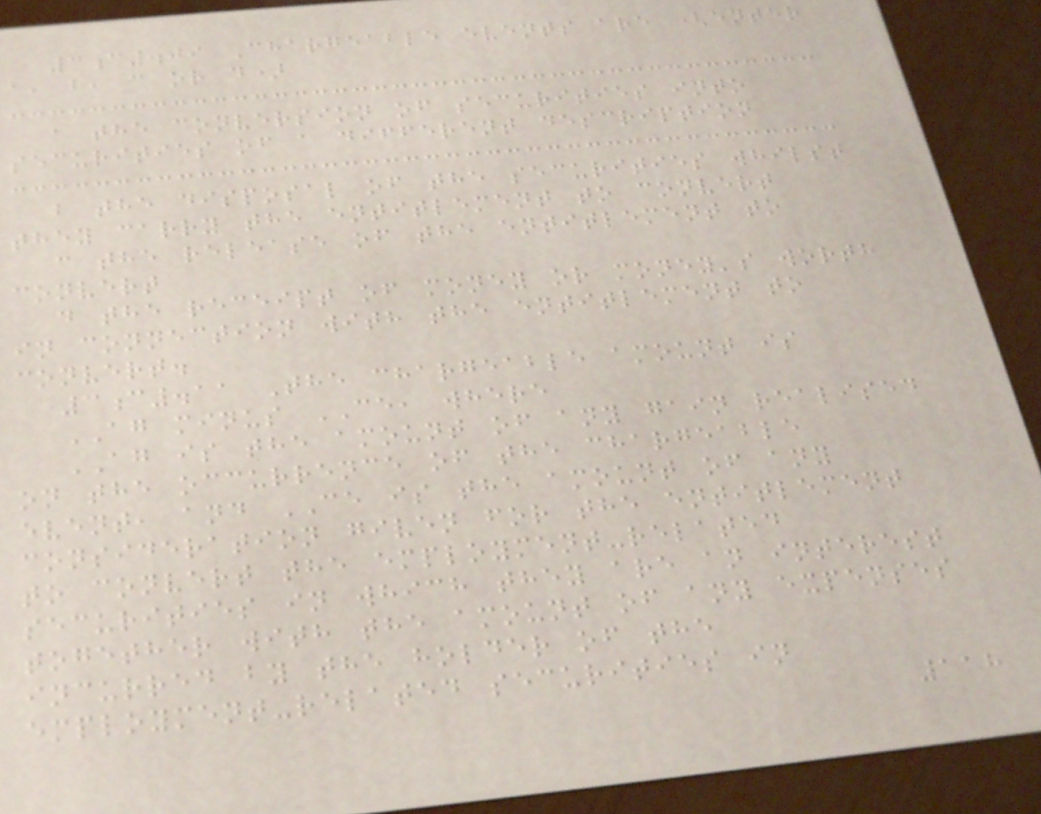3c.09 Chargeable events are (enter
a, b, c or d)
a the conversion of securities into
securities of a different description
b the disposal of the securities whilst
they carry the entitlement to convert
c the release of the entitlement to
convert
d the receipt of money or money's worth
in connection with the entitlement to
convert.
3c.11 The chargeable amount is
AG minus CE, where
AG is the amount of any gain realised
on the occurrence of the chargeable
event, and CE is the amount of any
consideration given for the entitlement
to convert the employment-related
securities in which they are an interest
together with the amount of any expenses
incurred by the holder of the
employment-related securities in
118
